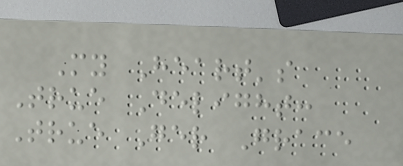My Heart's
True Delight:
True Ger Grace
